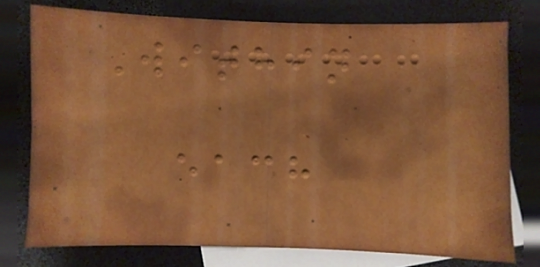Within
each
